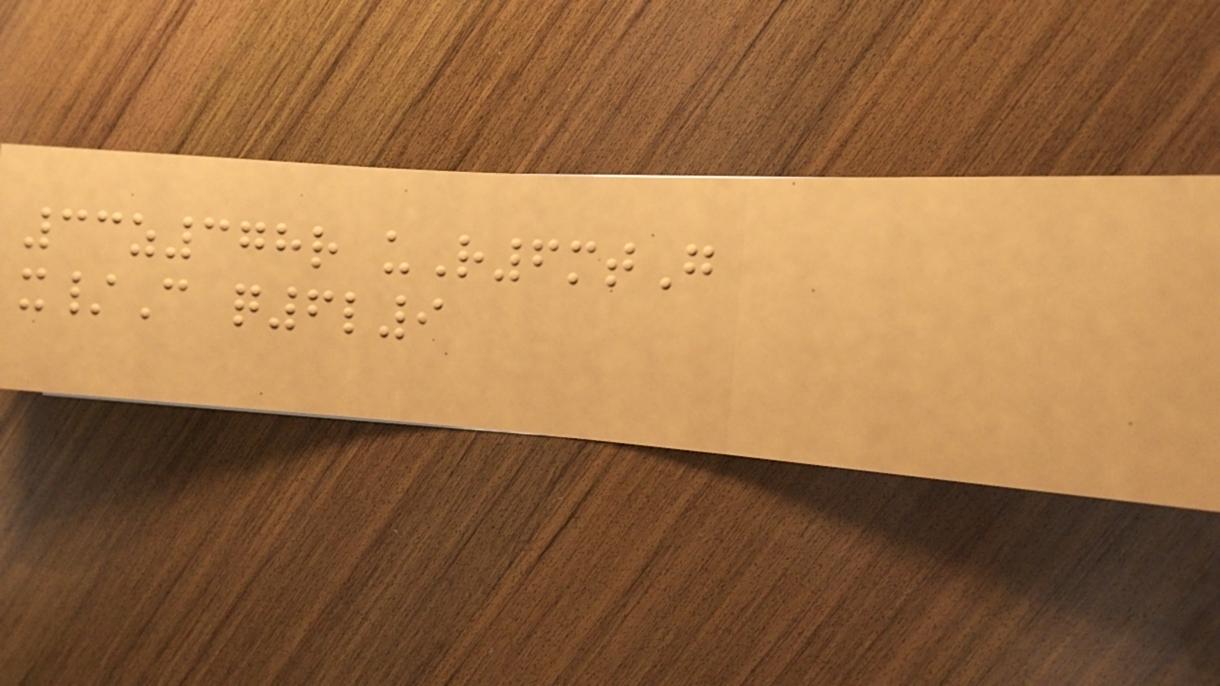33z378r uR6mtG
x/C q6l9
